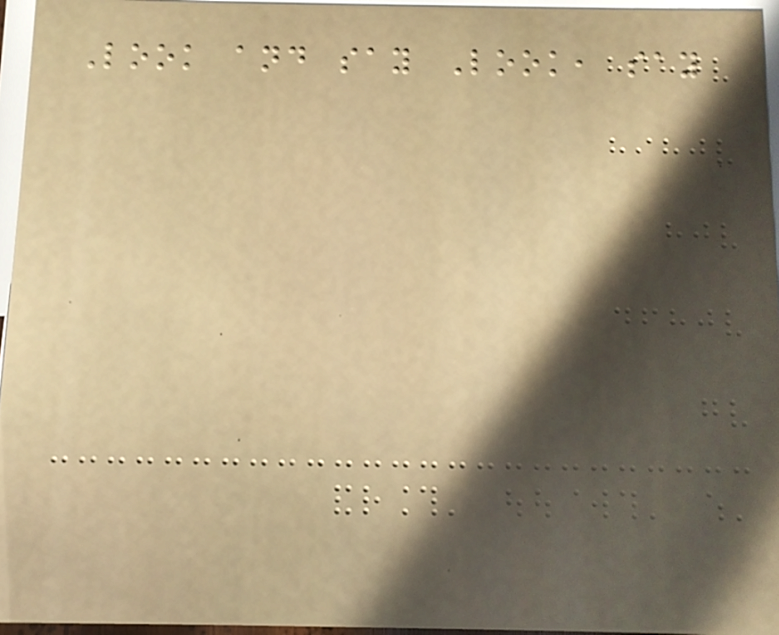Look and say Look, say
